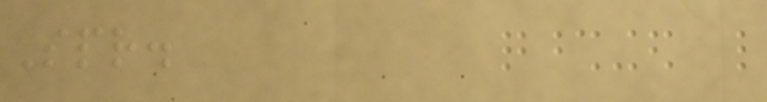Spr.
